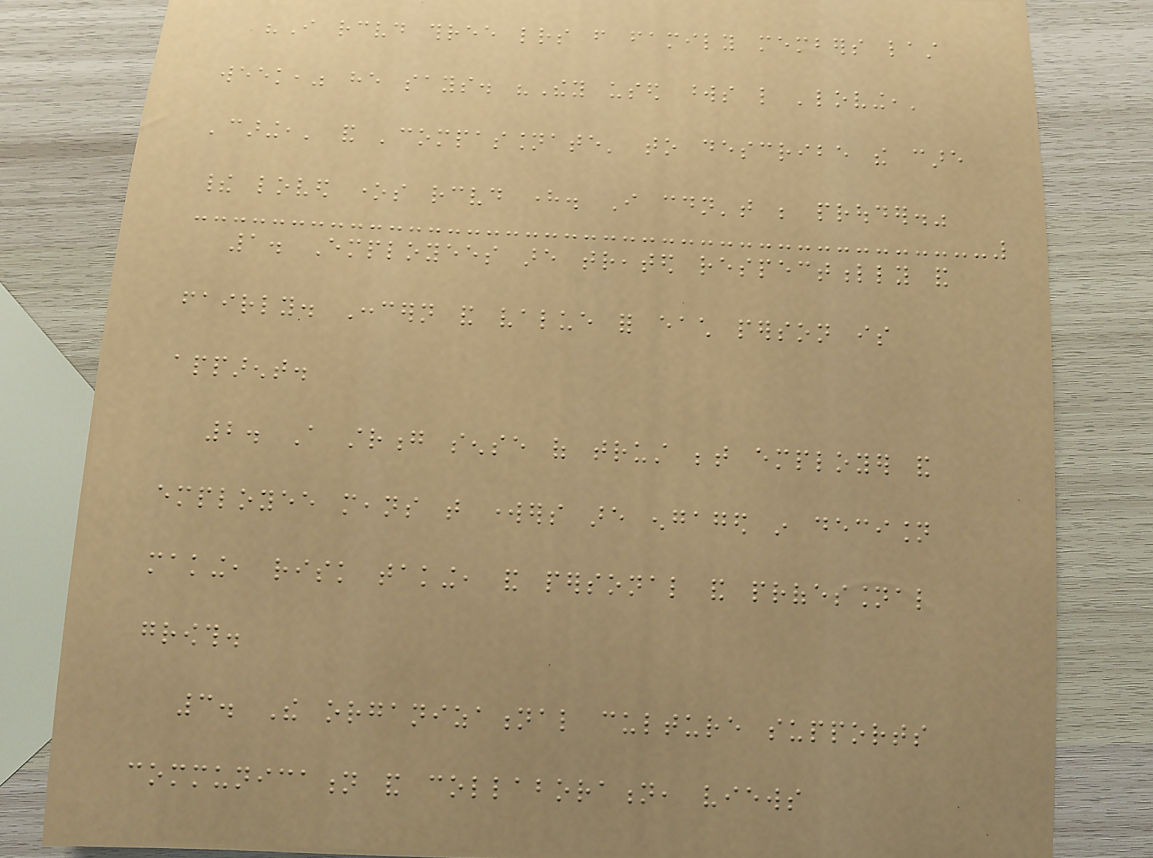"I received three letters from family members last
week," he says. "They used words like 'loving,'
'caring,' and 'compassionate' to describe the care
their loved ones received here. I couldn't be prouder."
1. Employees are treated respectfully and
fairly. Concern and value for each person is
apparent.
2. A strong sense of trust between employer and
employee means that workers are engaged in decision
making, risk taking, and personal and professional
growth.
3. The organizational culture supports
communication and collaboration, views
